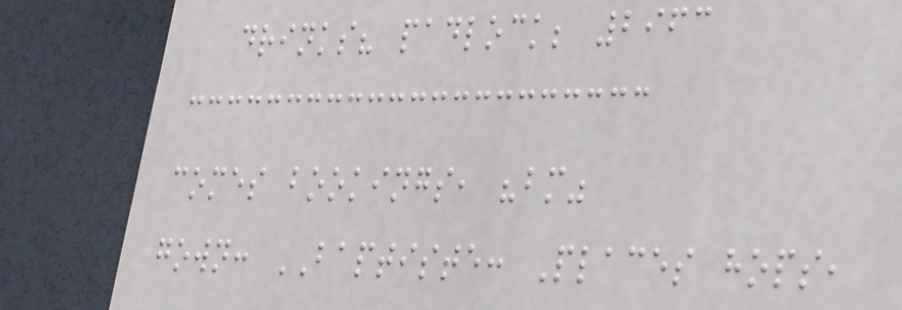drinks? padlock; 2963
comes bookings, "bm"
gown: BAPTISTE: Places hops,
